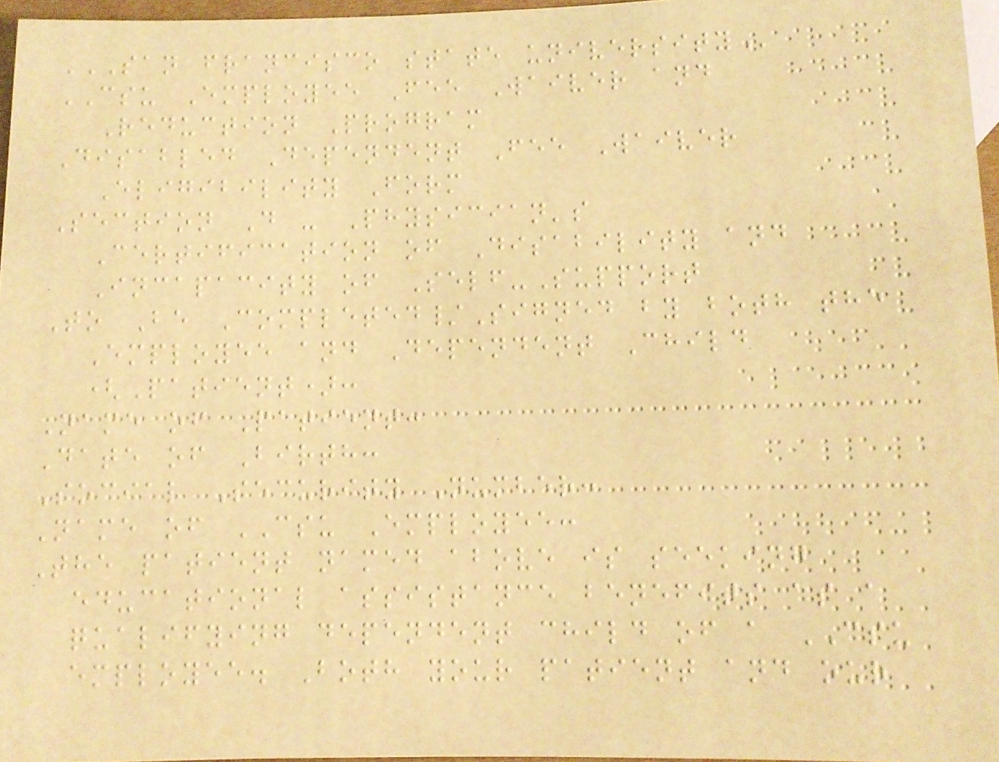SAN FRANCISCO STATE UNIVERSITY
CSU Employee Fee Waiver and
Reduction Program
Disabled Dependent Fee Waiver
Eligibility Form
Section D - Physician's
Certification of Disability and
Incapacity of Self-Support
To Be Completed/Signed by both the
Employee and Dependent Child
(Patient):
Name of Patient:
Date of Birth:
Social Security Number:
Name of CSU Employee:
The patient named above is seeking
educational assistance benefits as a
qualifying dependent child of a CSU
employee. Both your patient and our
